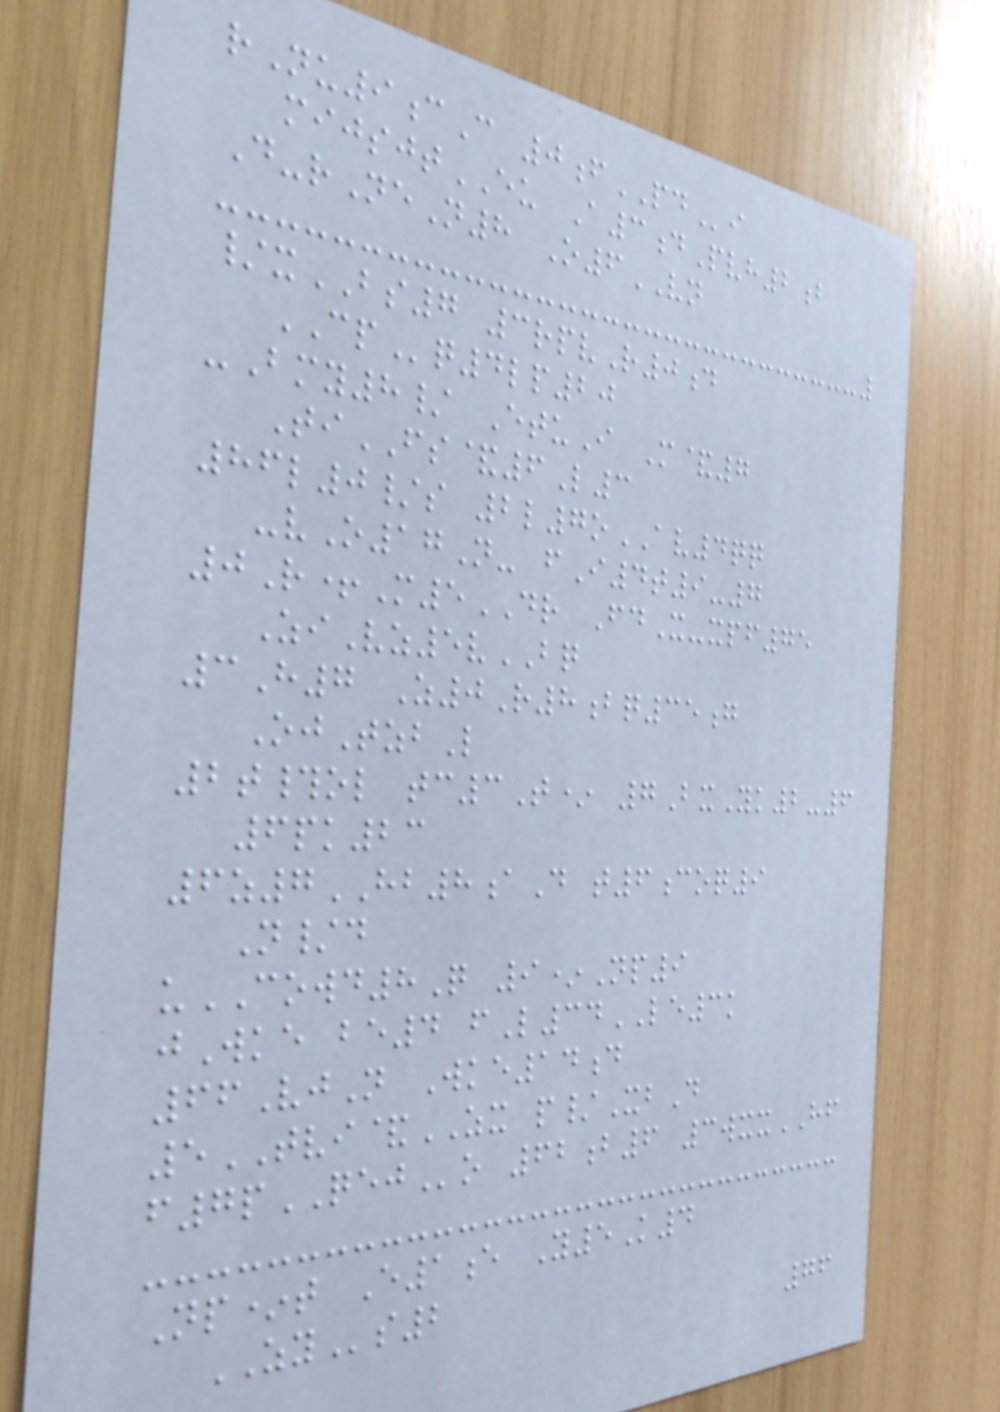rNu9cC 0fPDi
mijsjtEU A3dPvh2b
D-rNeN8 O6VN
/xBS7 3rpvR0d
CPq4lp20
-Bmy8/ EtuI M&7
TiFS&6L3
86l0/s 2l7oAV4qq
-vO17N- fI4t9-7
0R+M5DR FdX-xpf75
ZiVz5vBQ
3H7 Z0R8bq35g
OjTzbL
2t#ol tc3T* 7BxYk2-6
6pk23
6z7HB8aD t6coq9
N/d
uCOWD8Q 9*Np9
jWke be4 fL34LE3k
66VjN Wke14d
5TVI&ZX p/XbD
f7pQEJo 62b6 3wxxHF
Np*t E1e Y5K4
ZYs2
76
